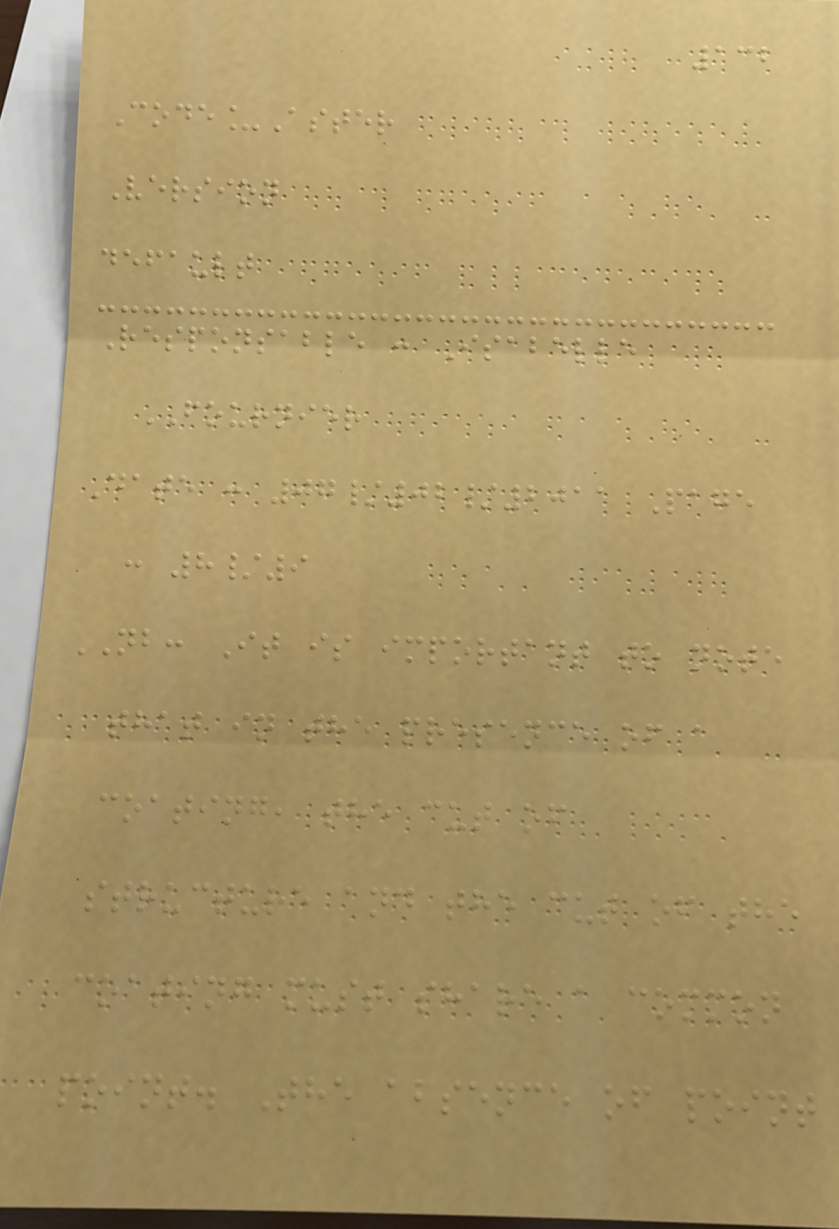132
Code_Aster
Version
default
Responsable : Isabelle
FOURNIER
Date : 07/02/2011 Page
: 8/9
NB: It is important to note
that in the presence of a
coating, the cut of
structure and the cut of the
coating must share a common
point. The absence of point
